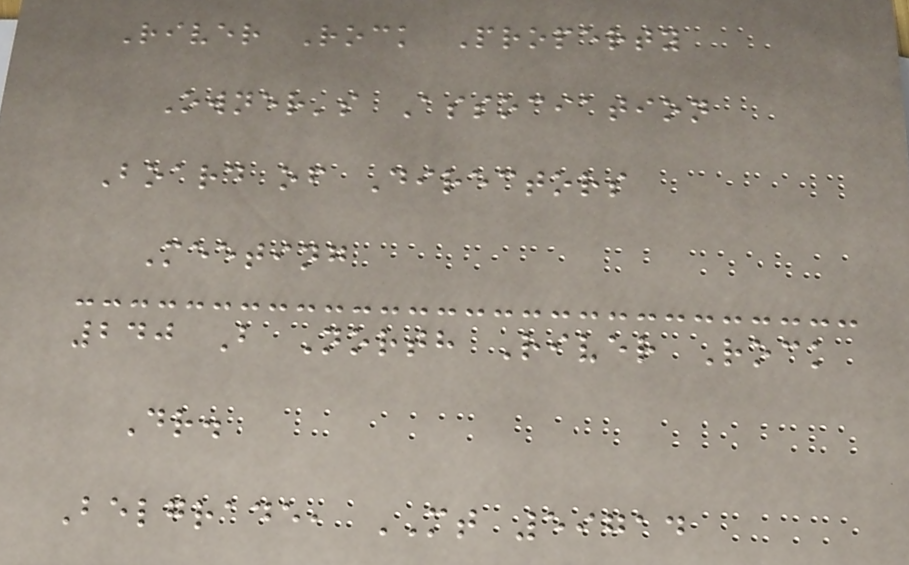River Rock Property
Owner's Association
Board of Directors
Meeting
240 B North River Rock
Dr.
Belgrade, MT 59714
